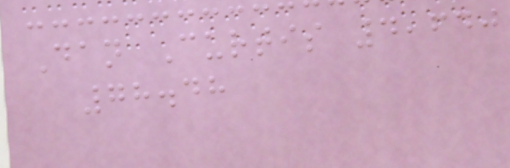Dan Curtis 4,640
78.48
